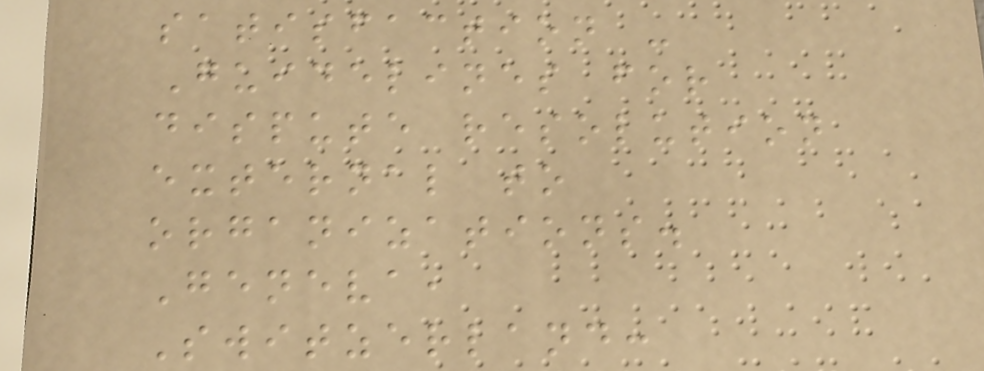satisfaction -
Guidelines for
dispute resolution
external to
organizations.
Geneva,
Switzerland:
